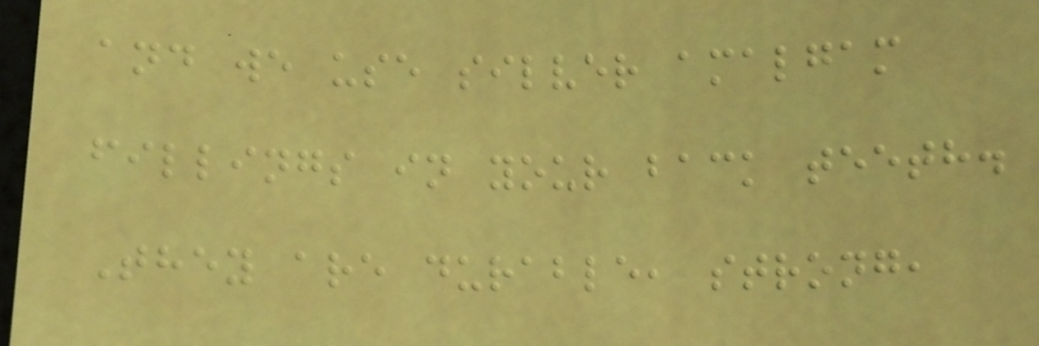and we use silver amalgam
fillings in your back teeth.
They are durable, strong,
